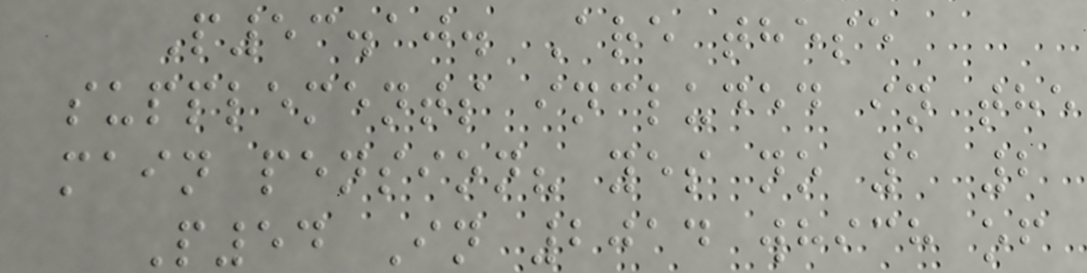P53.10. Are these
supplements included in the
main pension? yes no 1 2
P54 In 2014 which of
